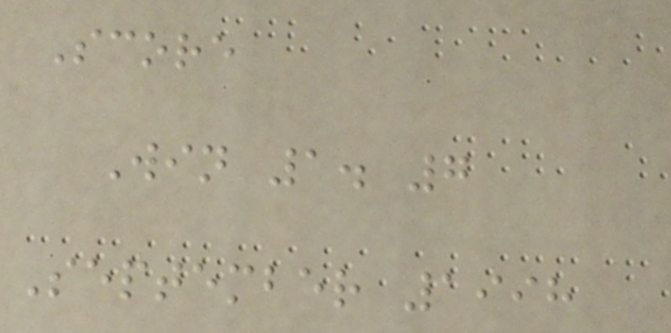Score
Win 1. 7
September 1998
